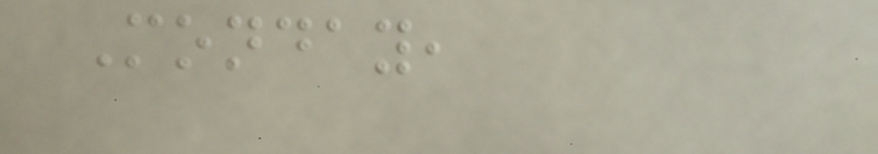Monday,
